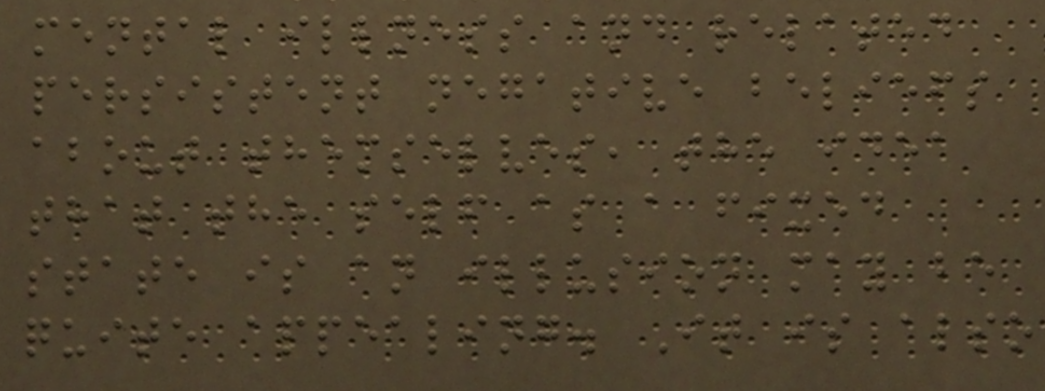mental illness and related
persistent negative beliefs
about themselves, the idea
that the self as a fixed
state is an illusion may be
quite appealing. It is also
